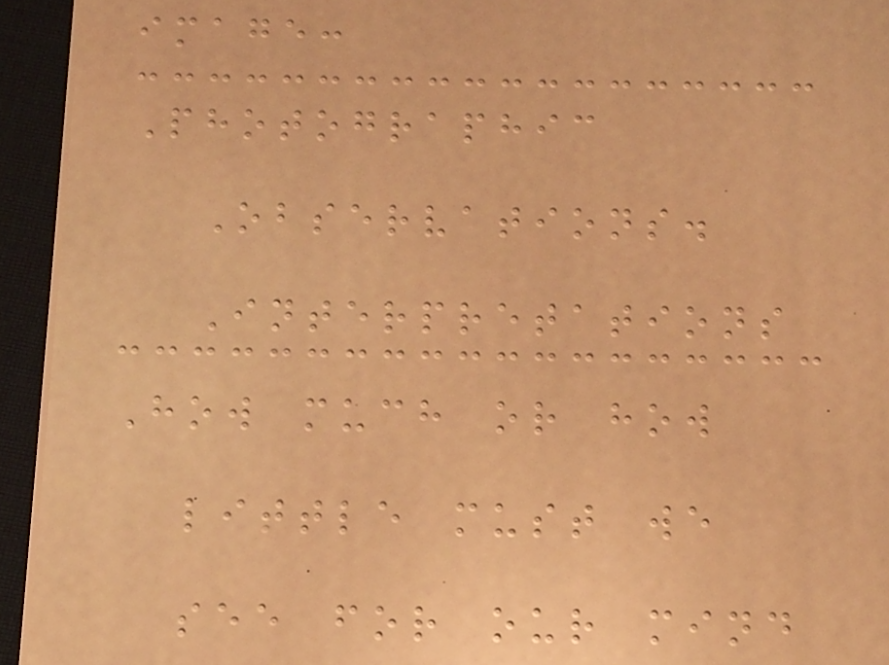image:
Photographic
Observations.
Interpretations
How much or how
little must we
see for our mind
